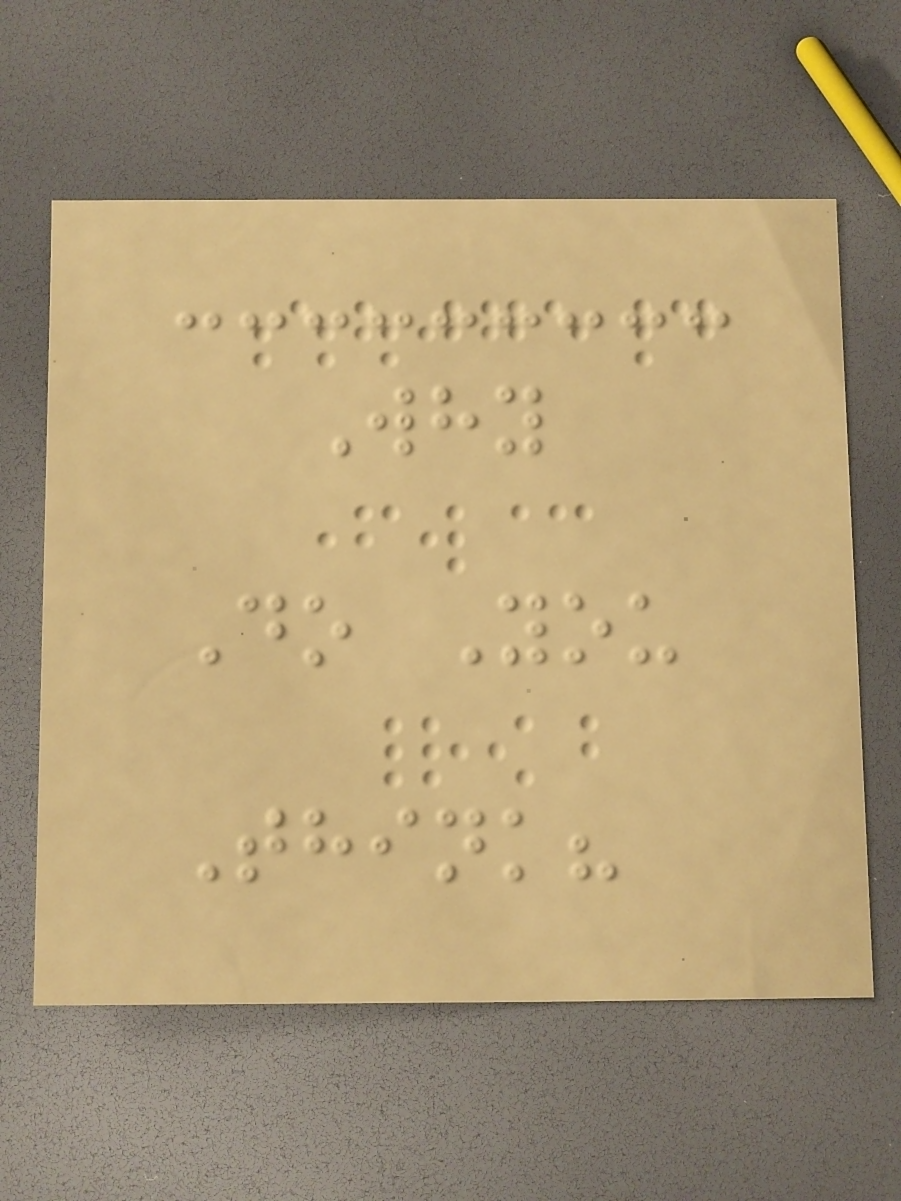Why
Do You
Think?
